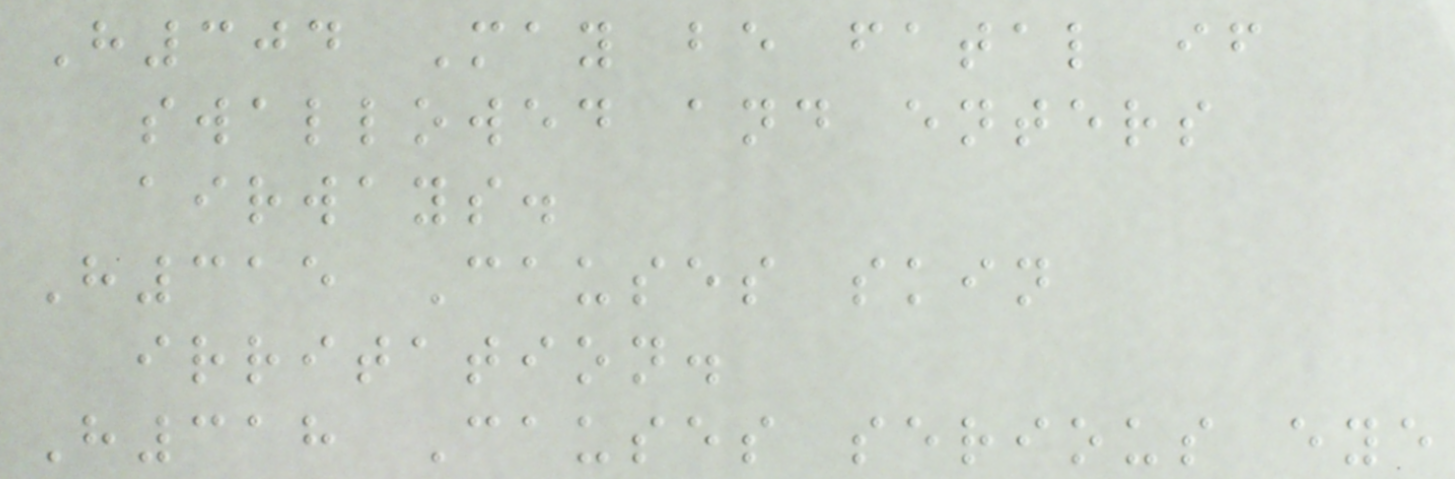H304 May be fatal if
swallowed and enters
airways.
H315 Causes skin
irritation.
H318 Causes serious eye
